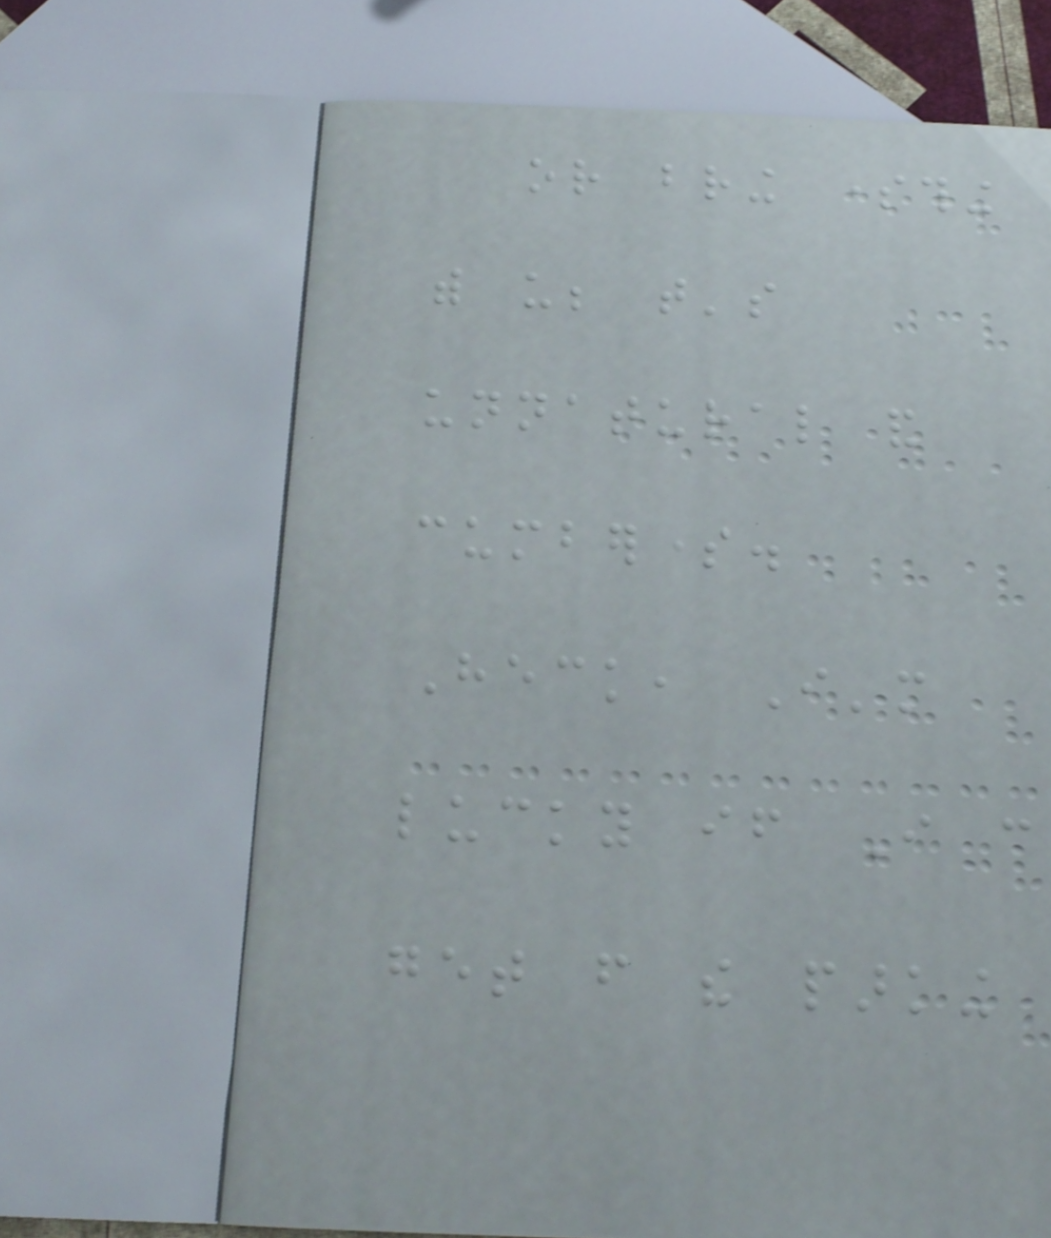or bring something
with us; that's
unnatural and
cumbersome.
Heck, I'm
lucky if I can
get from the parking
